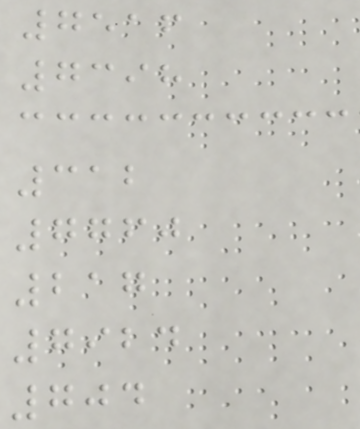7516
7398
312
7760
217
7924
704
